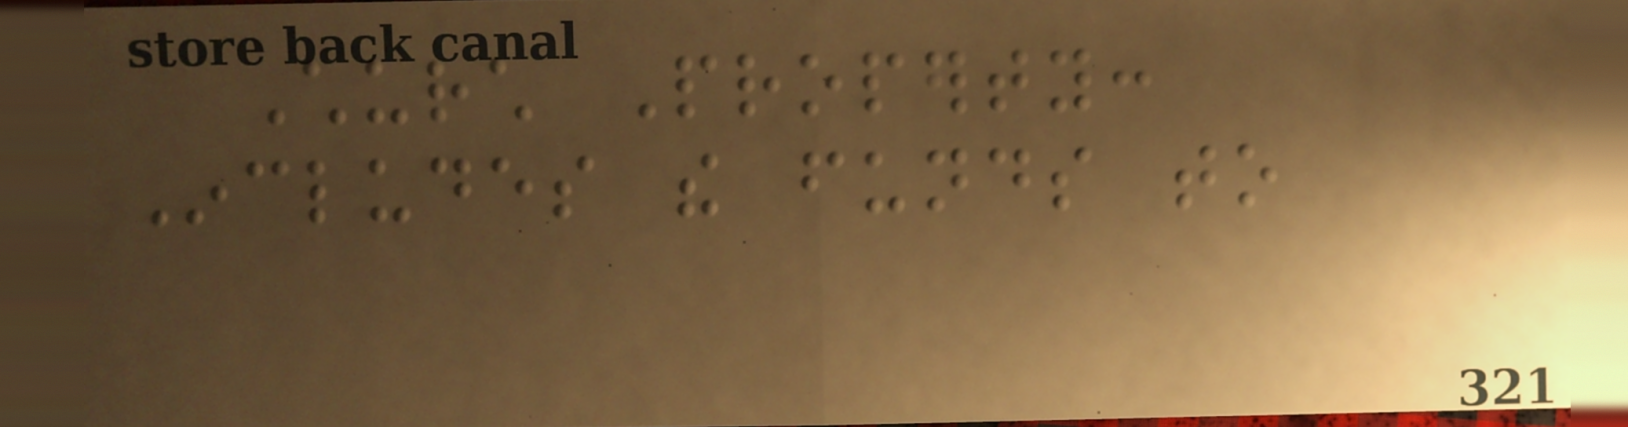Church Property:
Includes the funds to
